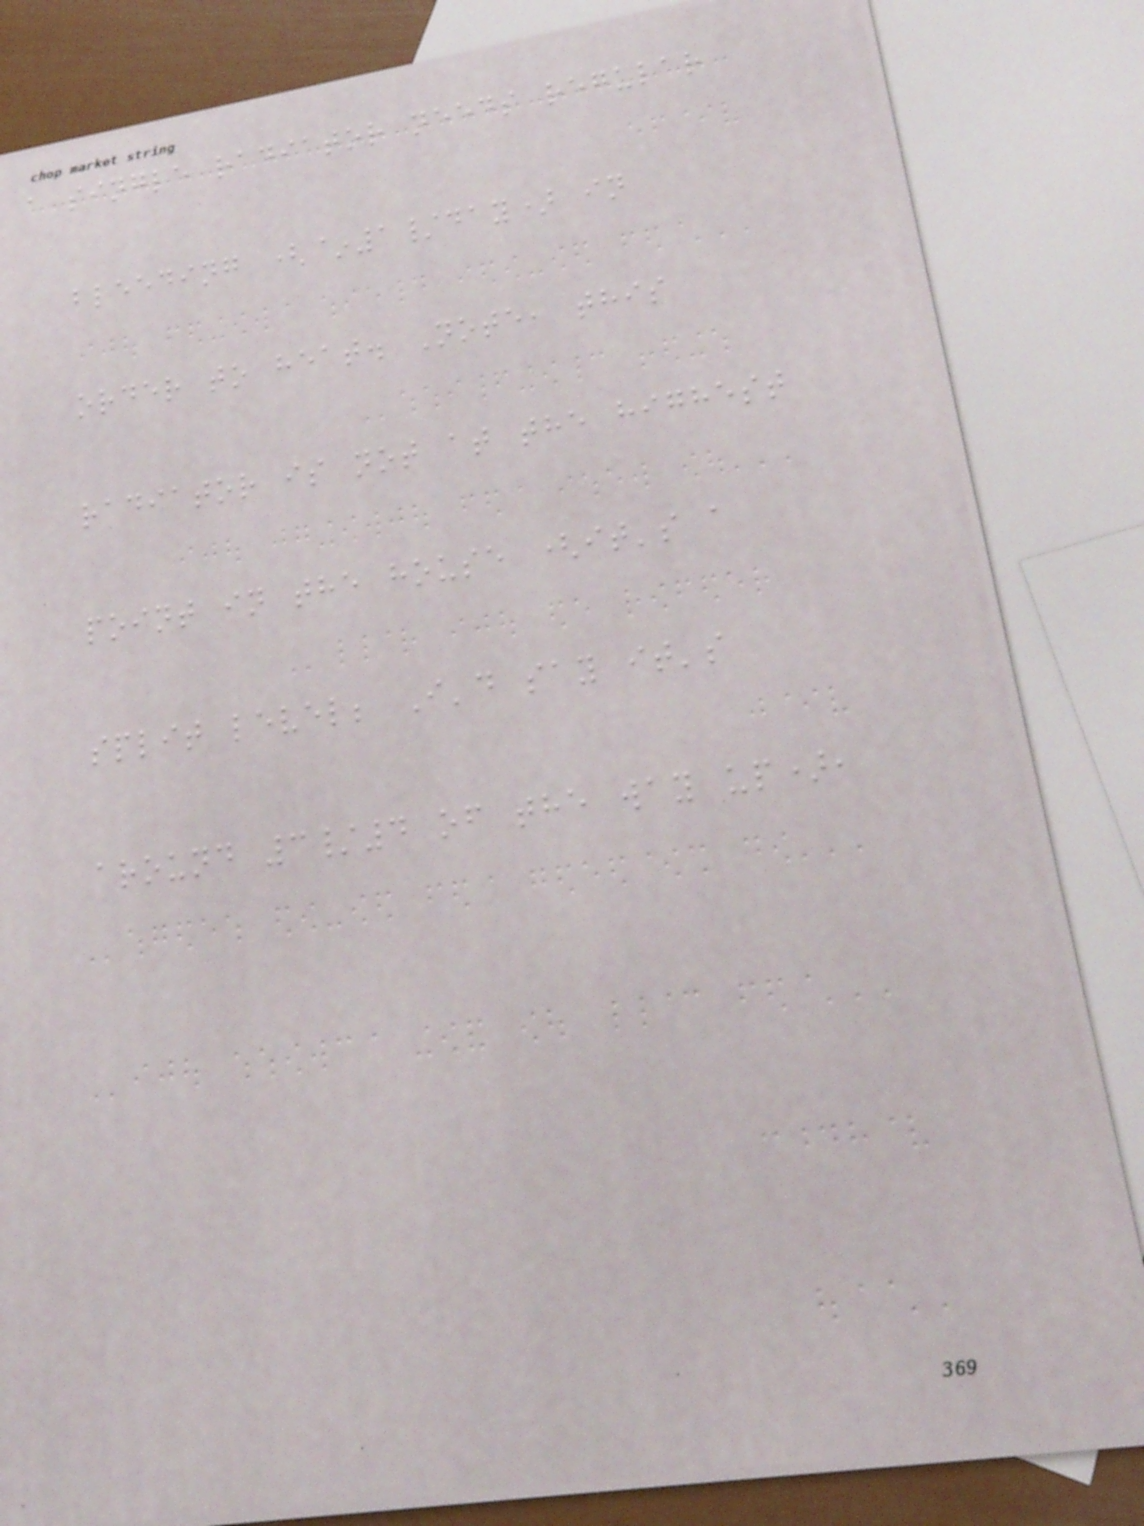a single radiator needs regular
bleeding (~1/day) in
order to heat. Note, this
radiator is not at the highest
point in the house (it's a
split level; I'd say it's
around 3/4 of the way up),
